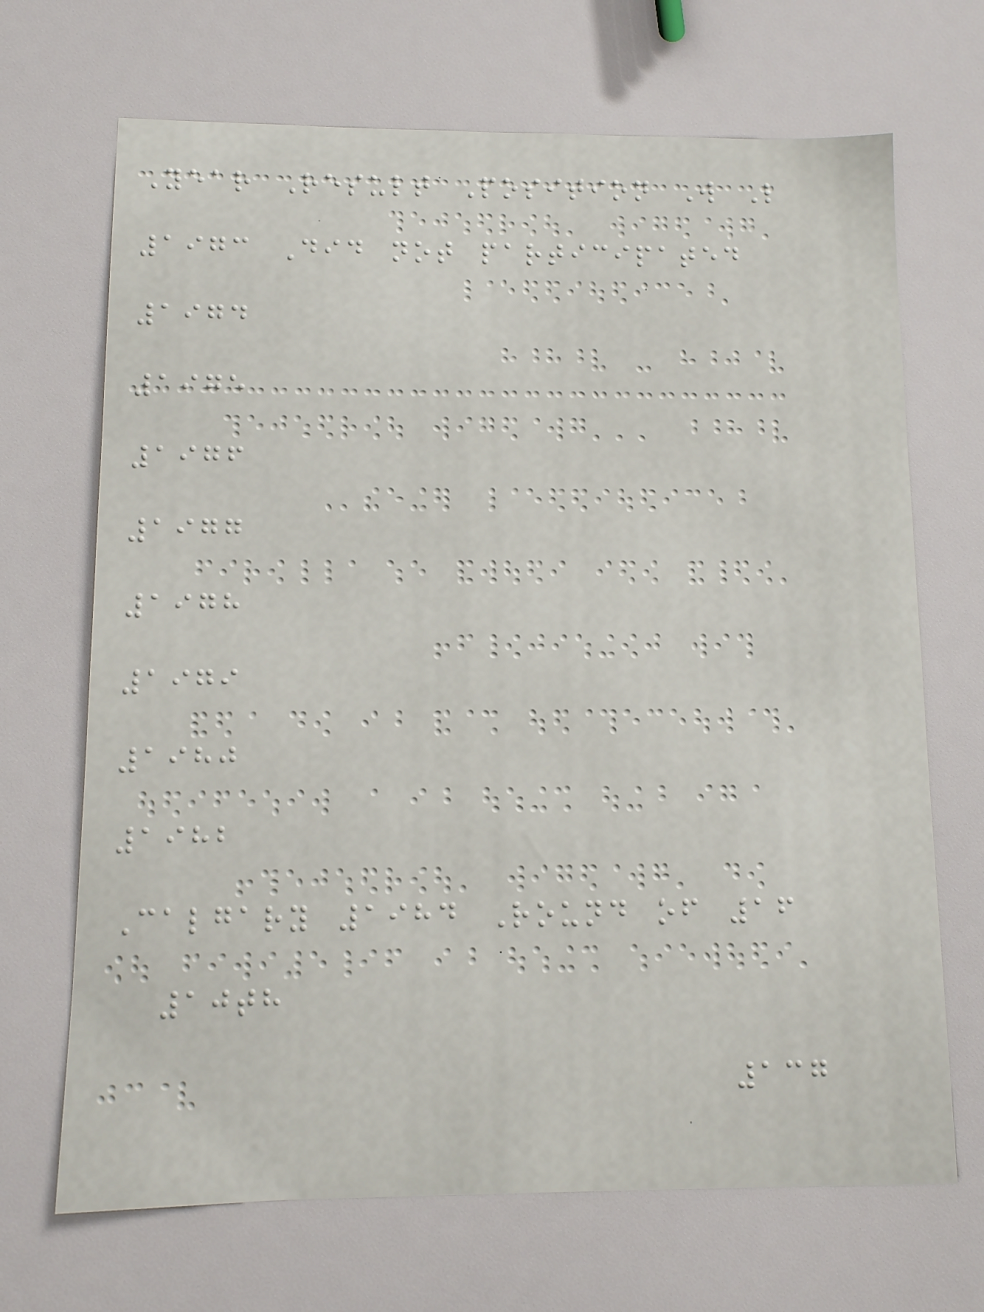Year Result Position W L
1973 Did not participated
1974
1975
1976
1977
1978
1979
1980
1982
Calgary 1984 Round of 16
10th
137
